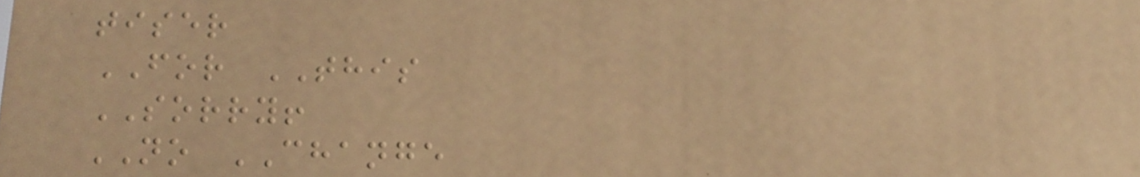tiser
FOR THIS
SORRY!
NO CHANGE
